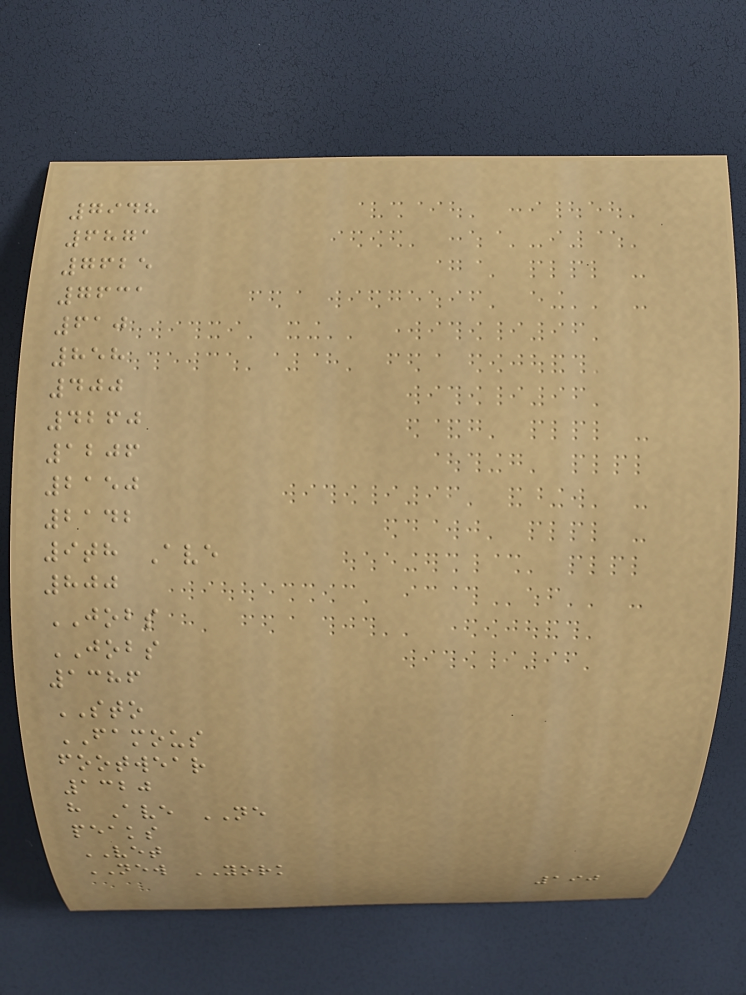7948
6871
7625
7631
610
858
400
4260
1206
2150
2142
9th Ave
800
JOBS
JOBS
1386
STO
FAMOUS
footwear
1320
h Ave NE
peaks
VET
NEW YORK
190
